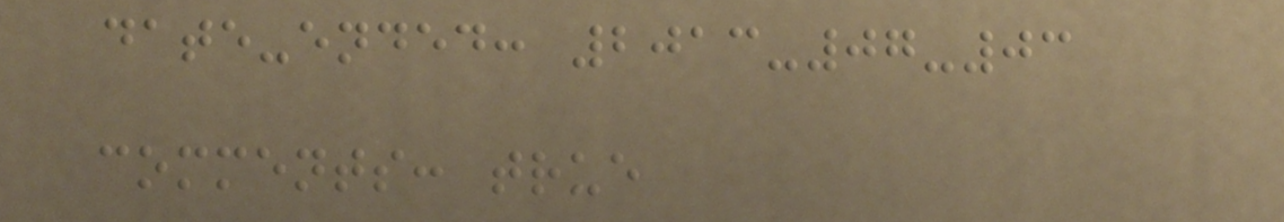date-ended: 2013-07-03
comments: true
